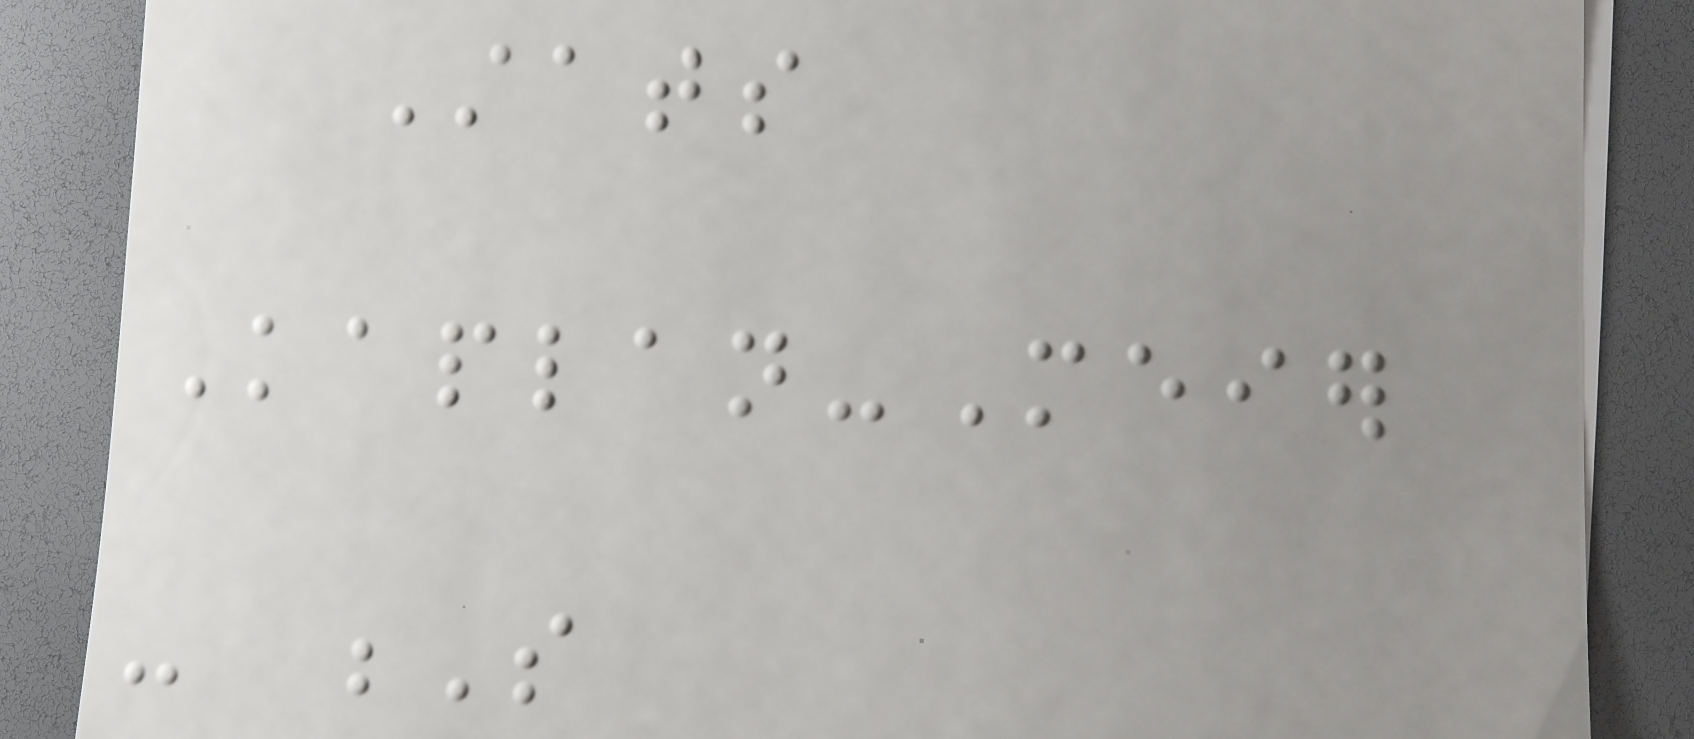Stats
Kaplan-Meier
- S
